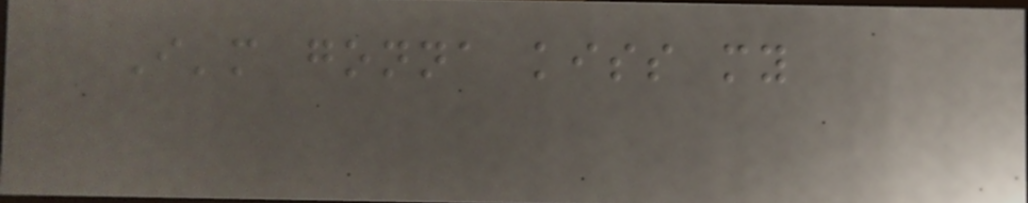I'm gonna kiss my
